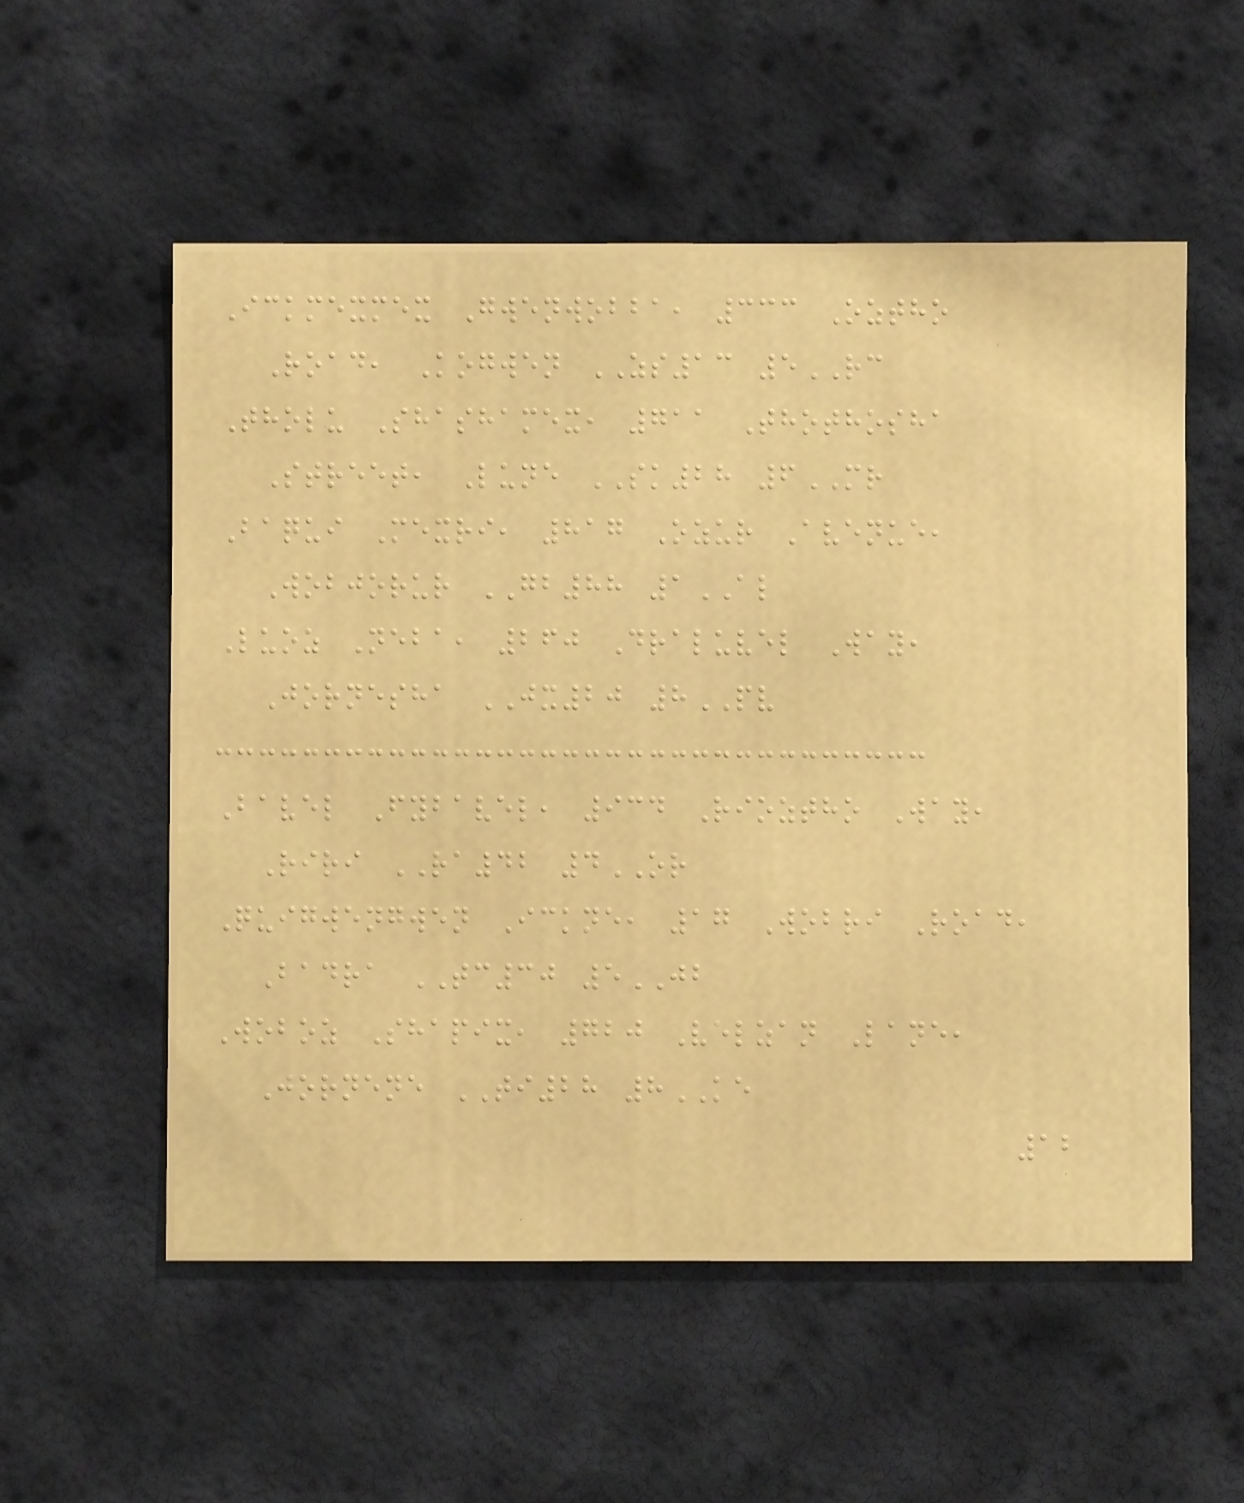Ickmexmex Gwenwobba, 333 Oztho
Road, Kogwen ZS13 5RC
Tholu Shashamex, 711 Thothosha
Street, Lune SK28 6MR
Baqui Mexri, 817 Ozur Avenue,
Wobjorur GB88 1AL
Luoz Neba, 260 Draluvel Way,
Jornesha JX20 8PV
Bavel Fybavel, 934 Rioztho Way,
Riri RA42 4OR
Quigwengwen Ickne, 17 Wobri Road,
Badra TC30 5JB
Woboz Shapix, 720 Velzan Lane,
Jornene TI28 8KE
12
